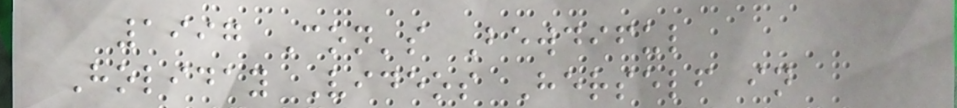1997 Con's Bewdiful
Holiday Videos Herself in
